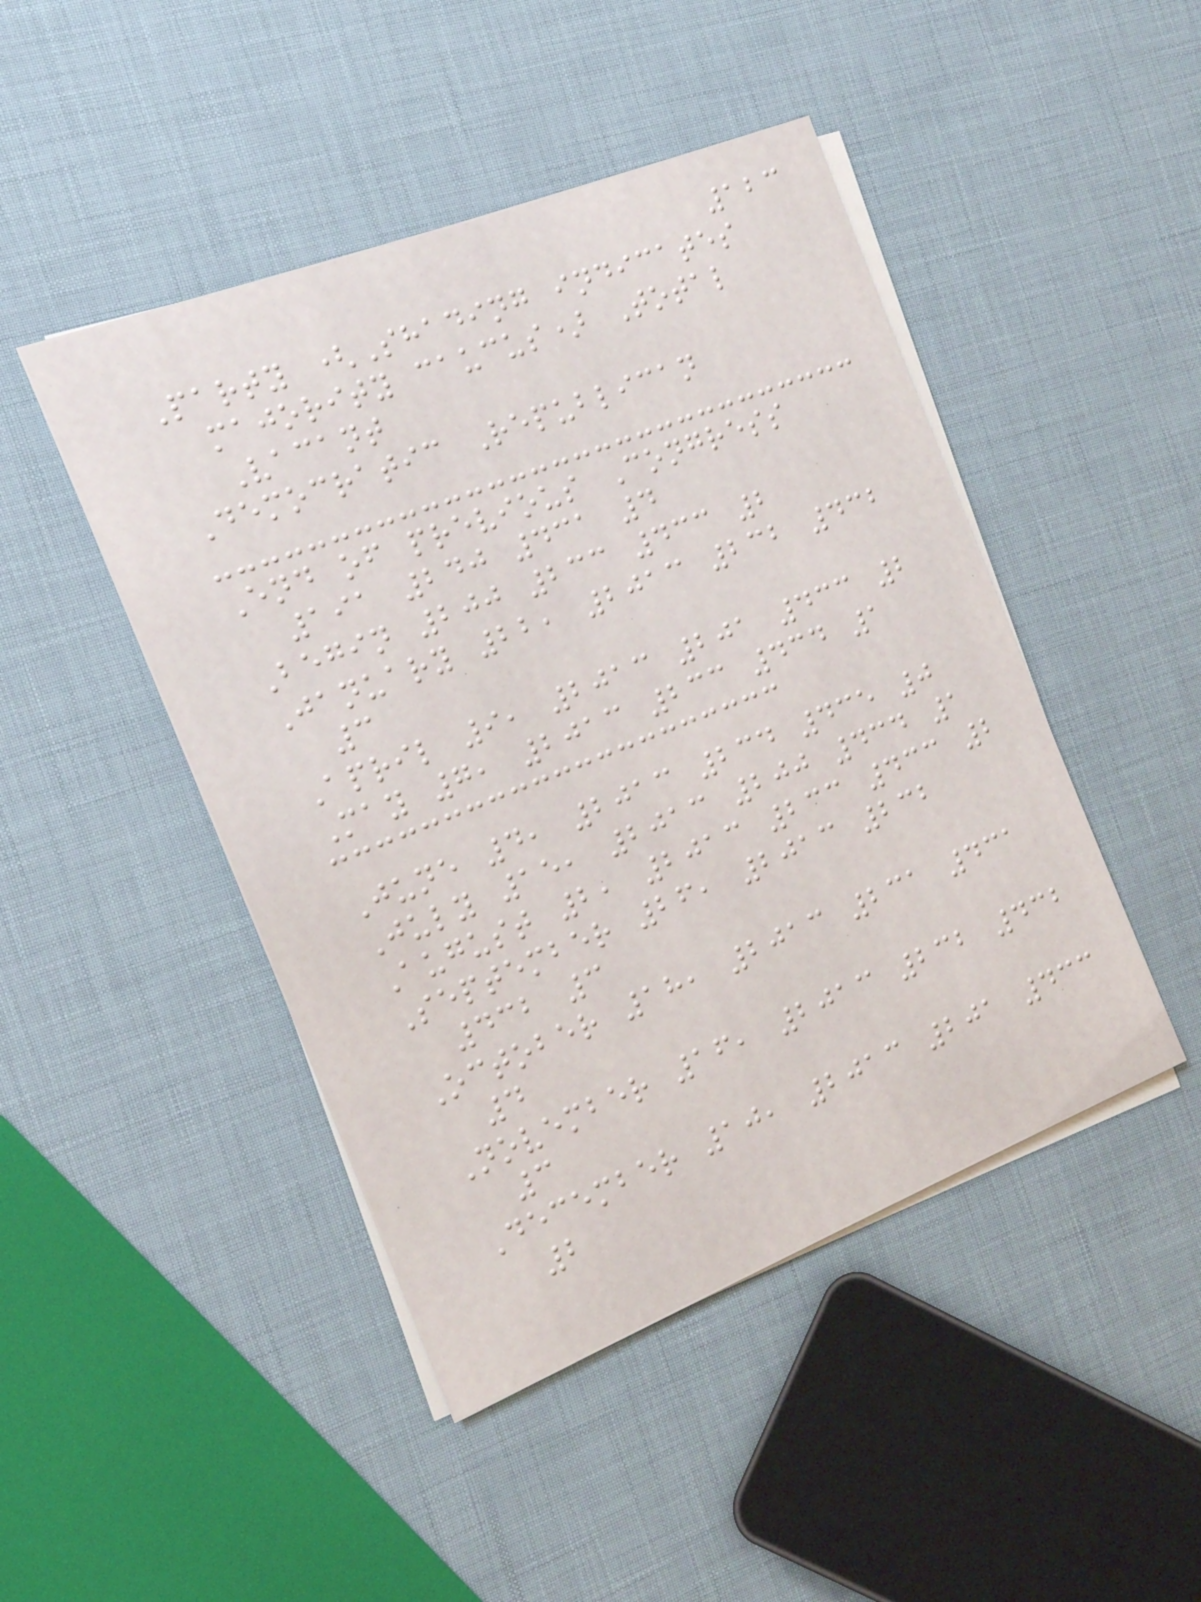123
Party (Shading indicates
majority caucus) Total
Vacant
Democratic Republican
End of previous Congress
191 240 431 4
Begin 200 233 433 2
January 22, 2013 232 432
3
April 9, 2013 201 433 2
May 7, 2013 233 434 1
June 4, 2013 234 435 0
July 15, 2013 200 434 1
August 2, 2013 233 433 2
September 26, 2013 232
432 3
October 18, 2013 231 431
4
November 16, 2013 232 432
3
December 10, 2013 201 433
2
